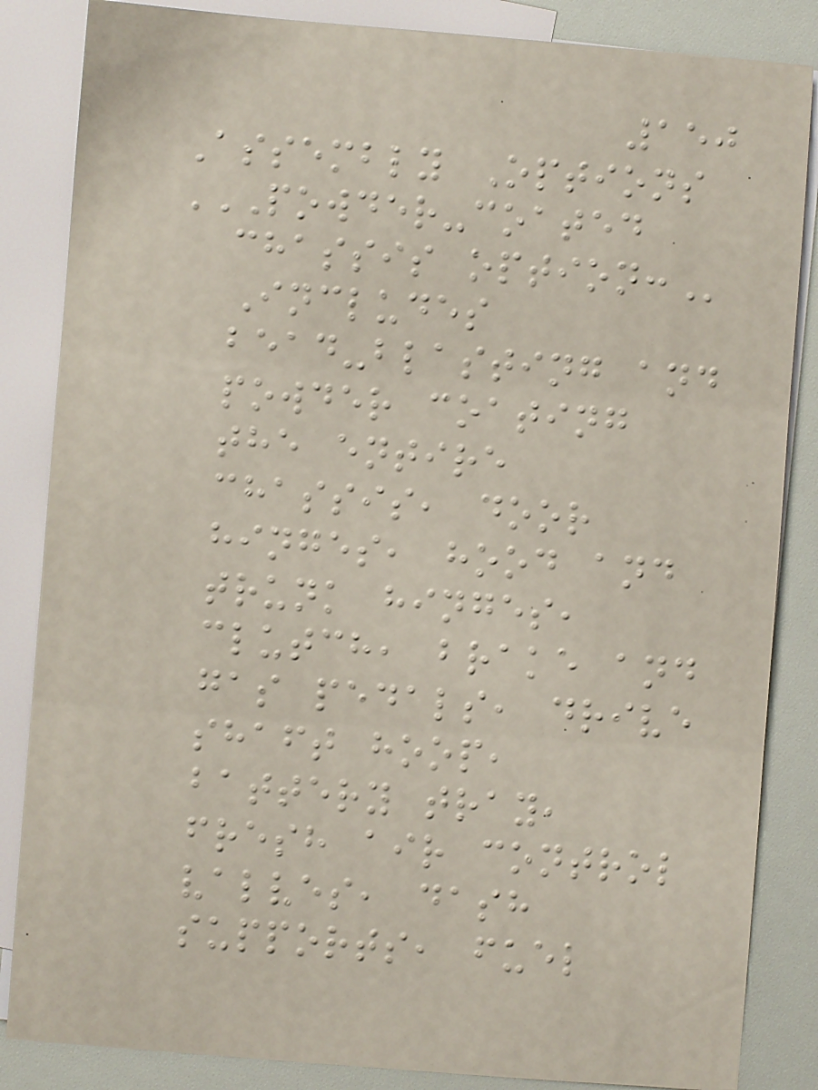150
Assembly Options
POWDER-COATED
CHASSIS OPTION:
Includes
bead-blasting and
powder coating
the entire
chassis, door
hinges, hood and
trunk hinges,
clutch, brake and
gas pedals, drive
shaft hoop,
battery tray,
fresh air control
valves, dash
supports, fuel
